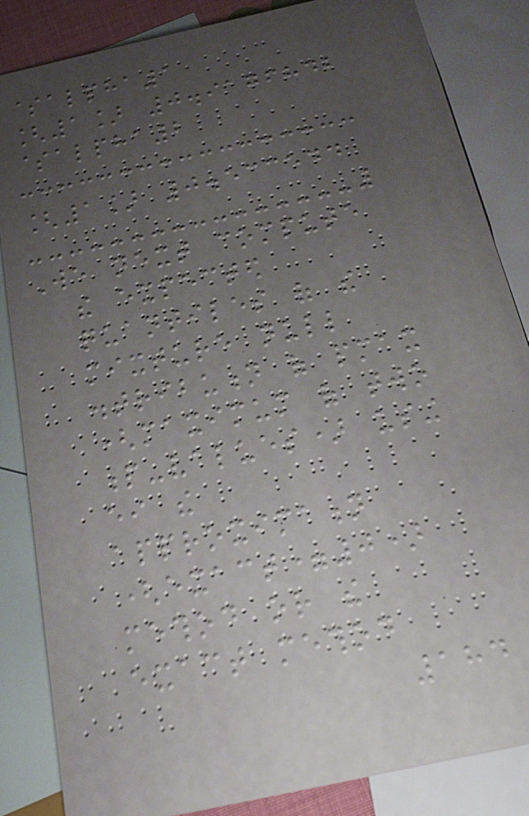$alpha1
[1] 0.9176842
$alpha2
[1] 0.533544
We next compute
the expected
quantiles of the
mixture null
distribution of pmax
(maximum of two
p-values) using
either the
approximation
(exact=0)
method or the
exact method
184
